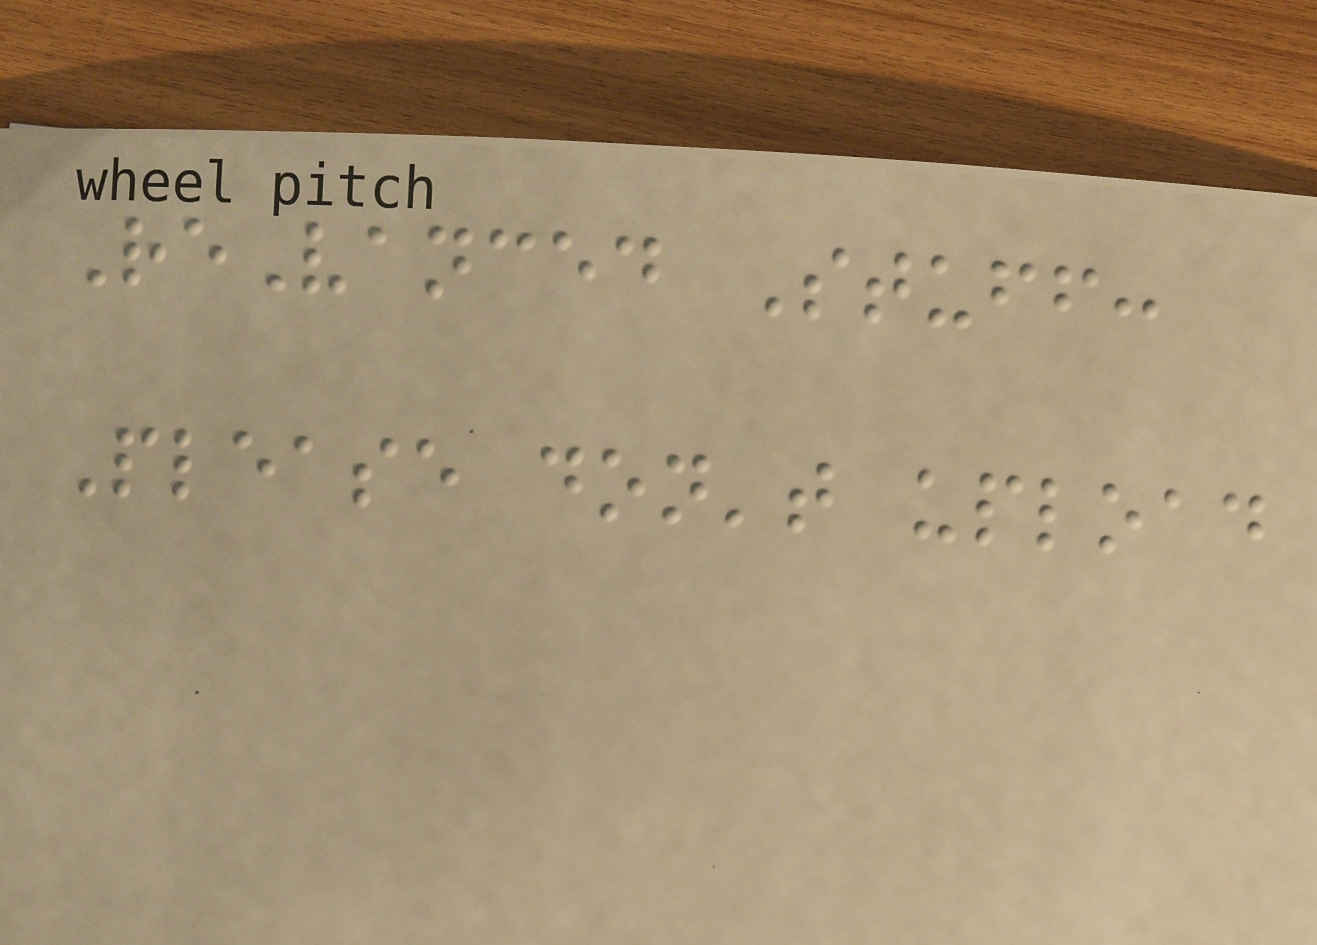ReVanced Stuff:
Please don't upload
